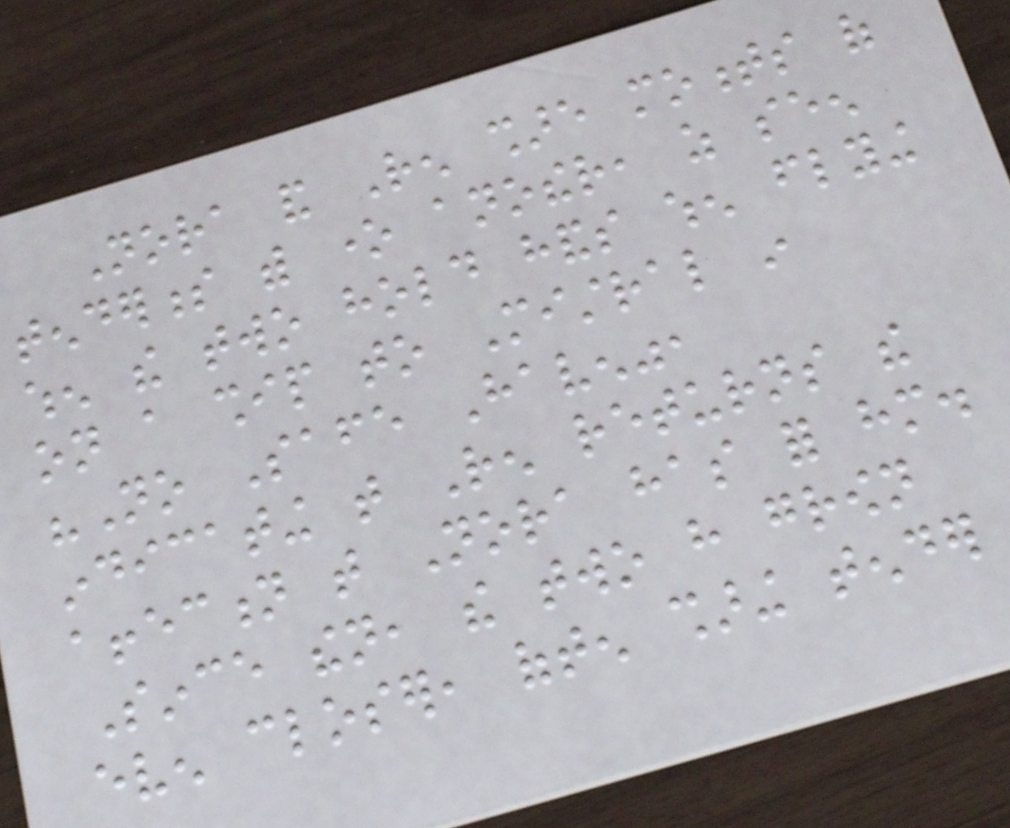Nora and Ren share moments of
tenderness with one another, as seen
when the two hold hands when flying
on a ship to Mistral in
"No Safe Haven",
indicating that Ren returns the
affection that Nora has for him.
Since then, the two have grown
even closer, often sharing tender
